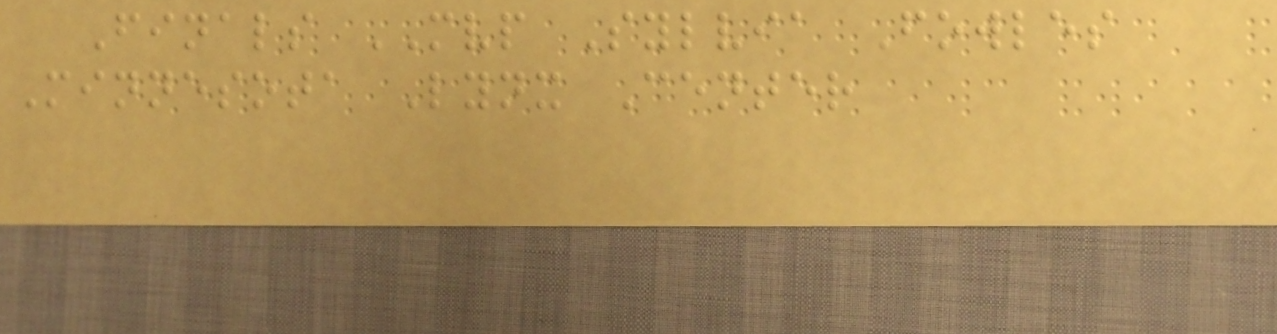Finals MVP Sylvia Fowles
Minnesota Lynx Center
